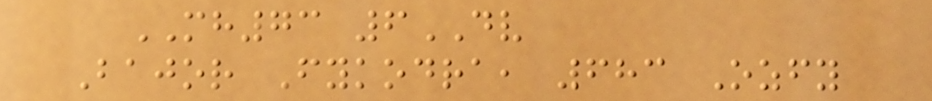MH73 6DV
Bajor Fykodra, 683 Ozfy
